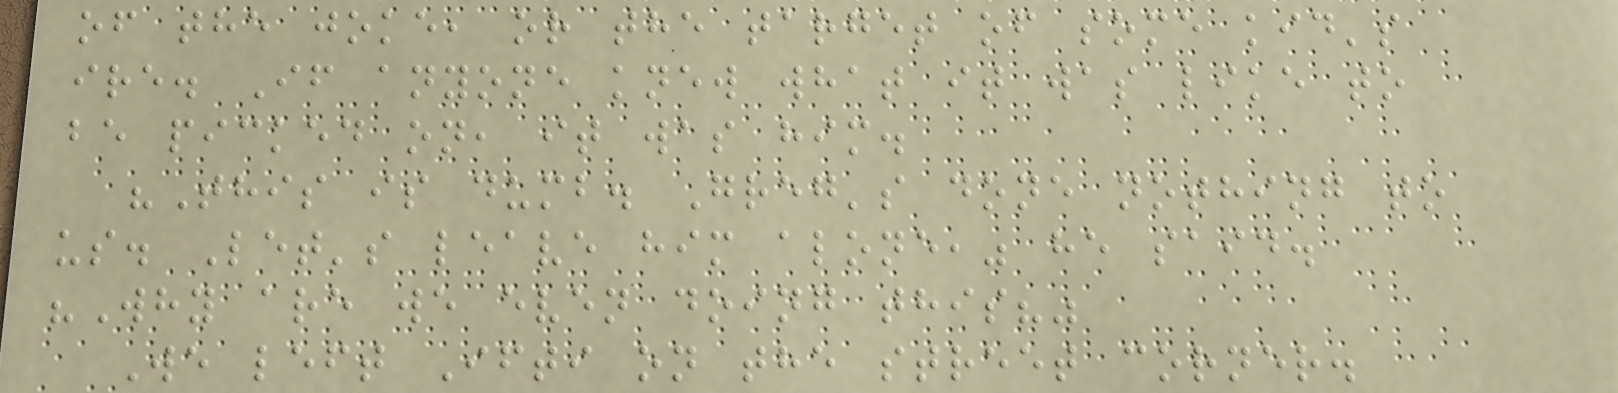of the joke, or the target of some kid's
ire. If anyone knew what it was like to
be picked on, it was him.
"This is dumb. Greg's done nothing to
us. Let's leave him alone," he said.
"Why are we even doing this?"
We left Ifti on the street corner.
